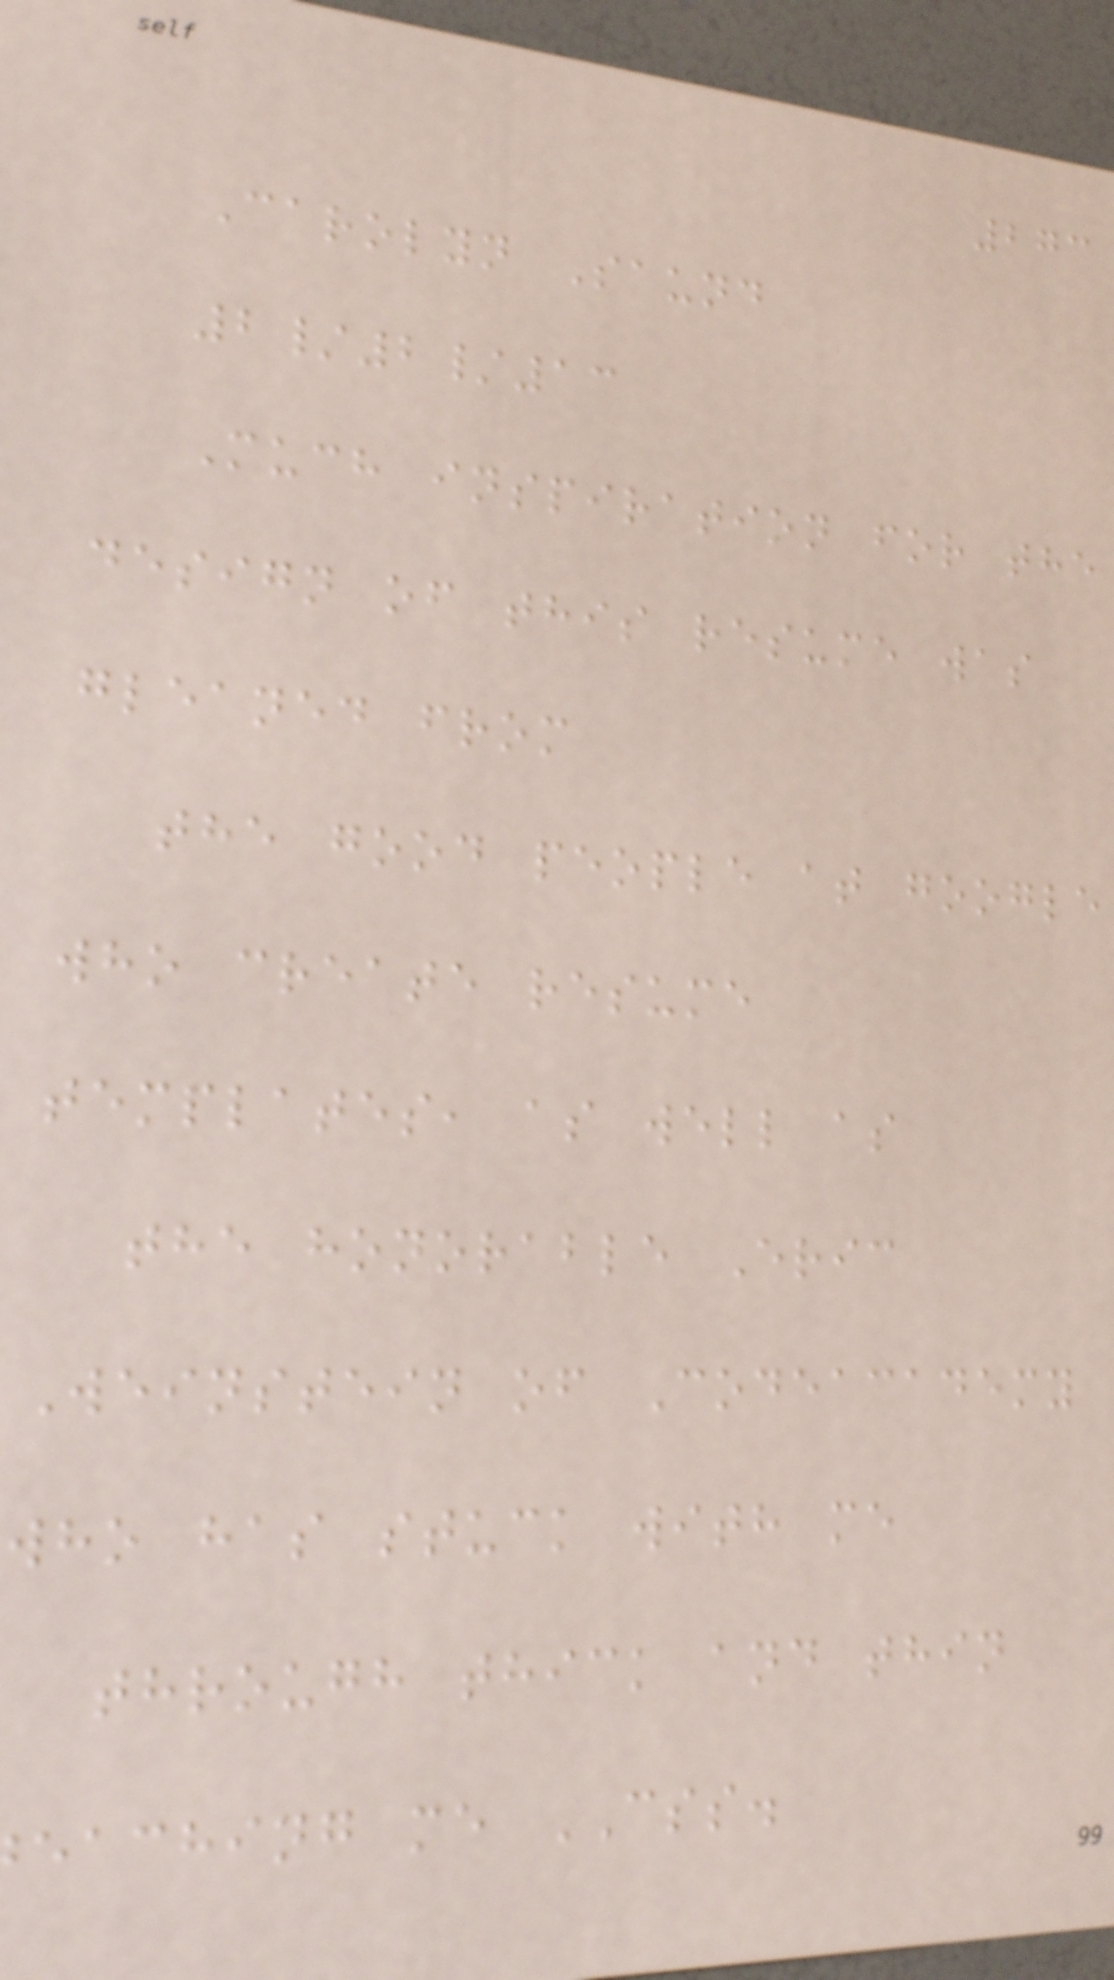273
Carolyn Saund
2/2/13
Much inspiration for the
design of this resume was
gleaned from
the good people at google
who create resume
templates, as well as
the honorable Eric
Weinstein of Codeacademy
who has stuck with me
through thick and thin
eaching me CSS.
